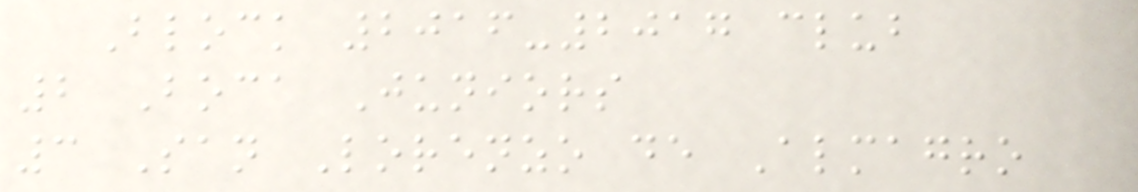Block 2016-2017 club
2 Boca Juniors
3 San Lorenzo de Almagro
